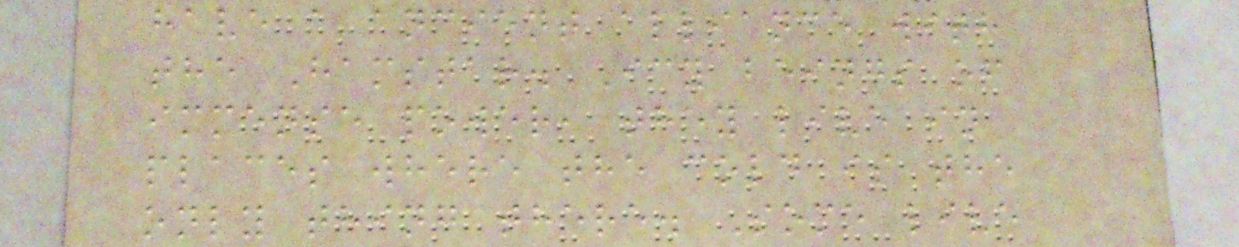have a ancient alliance with
the Hamstar. Icy beings of
immense power, they live in
places where the cold is the
only thing there. Some live
